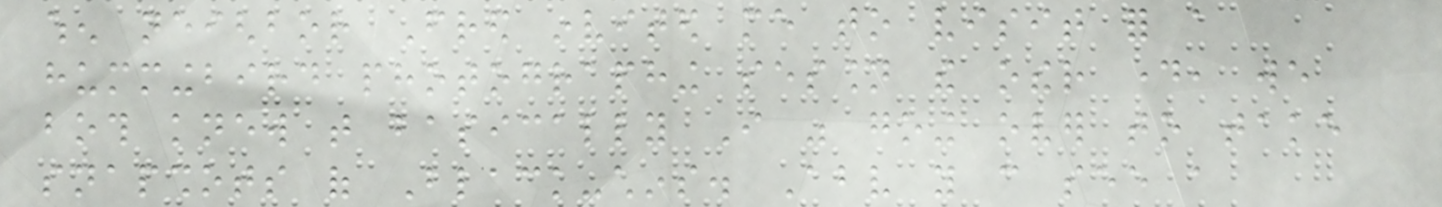when neighbor Fred invited me to visit for a
hummingbird photographing session the other day, we
both knew that basically I was going over to take
snapshots of Black-chins. Above you can see a
